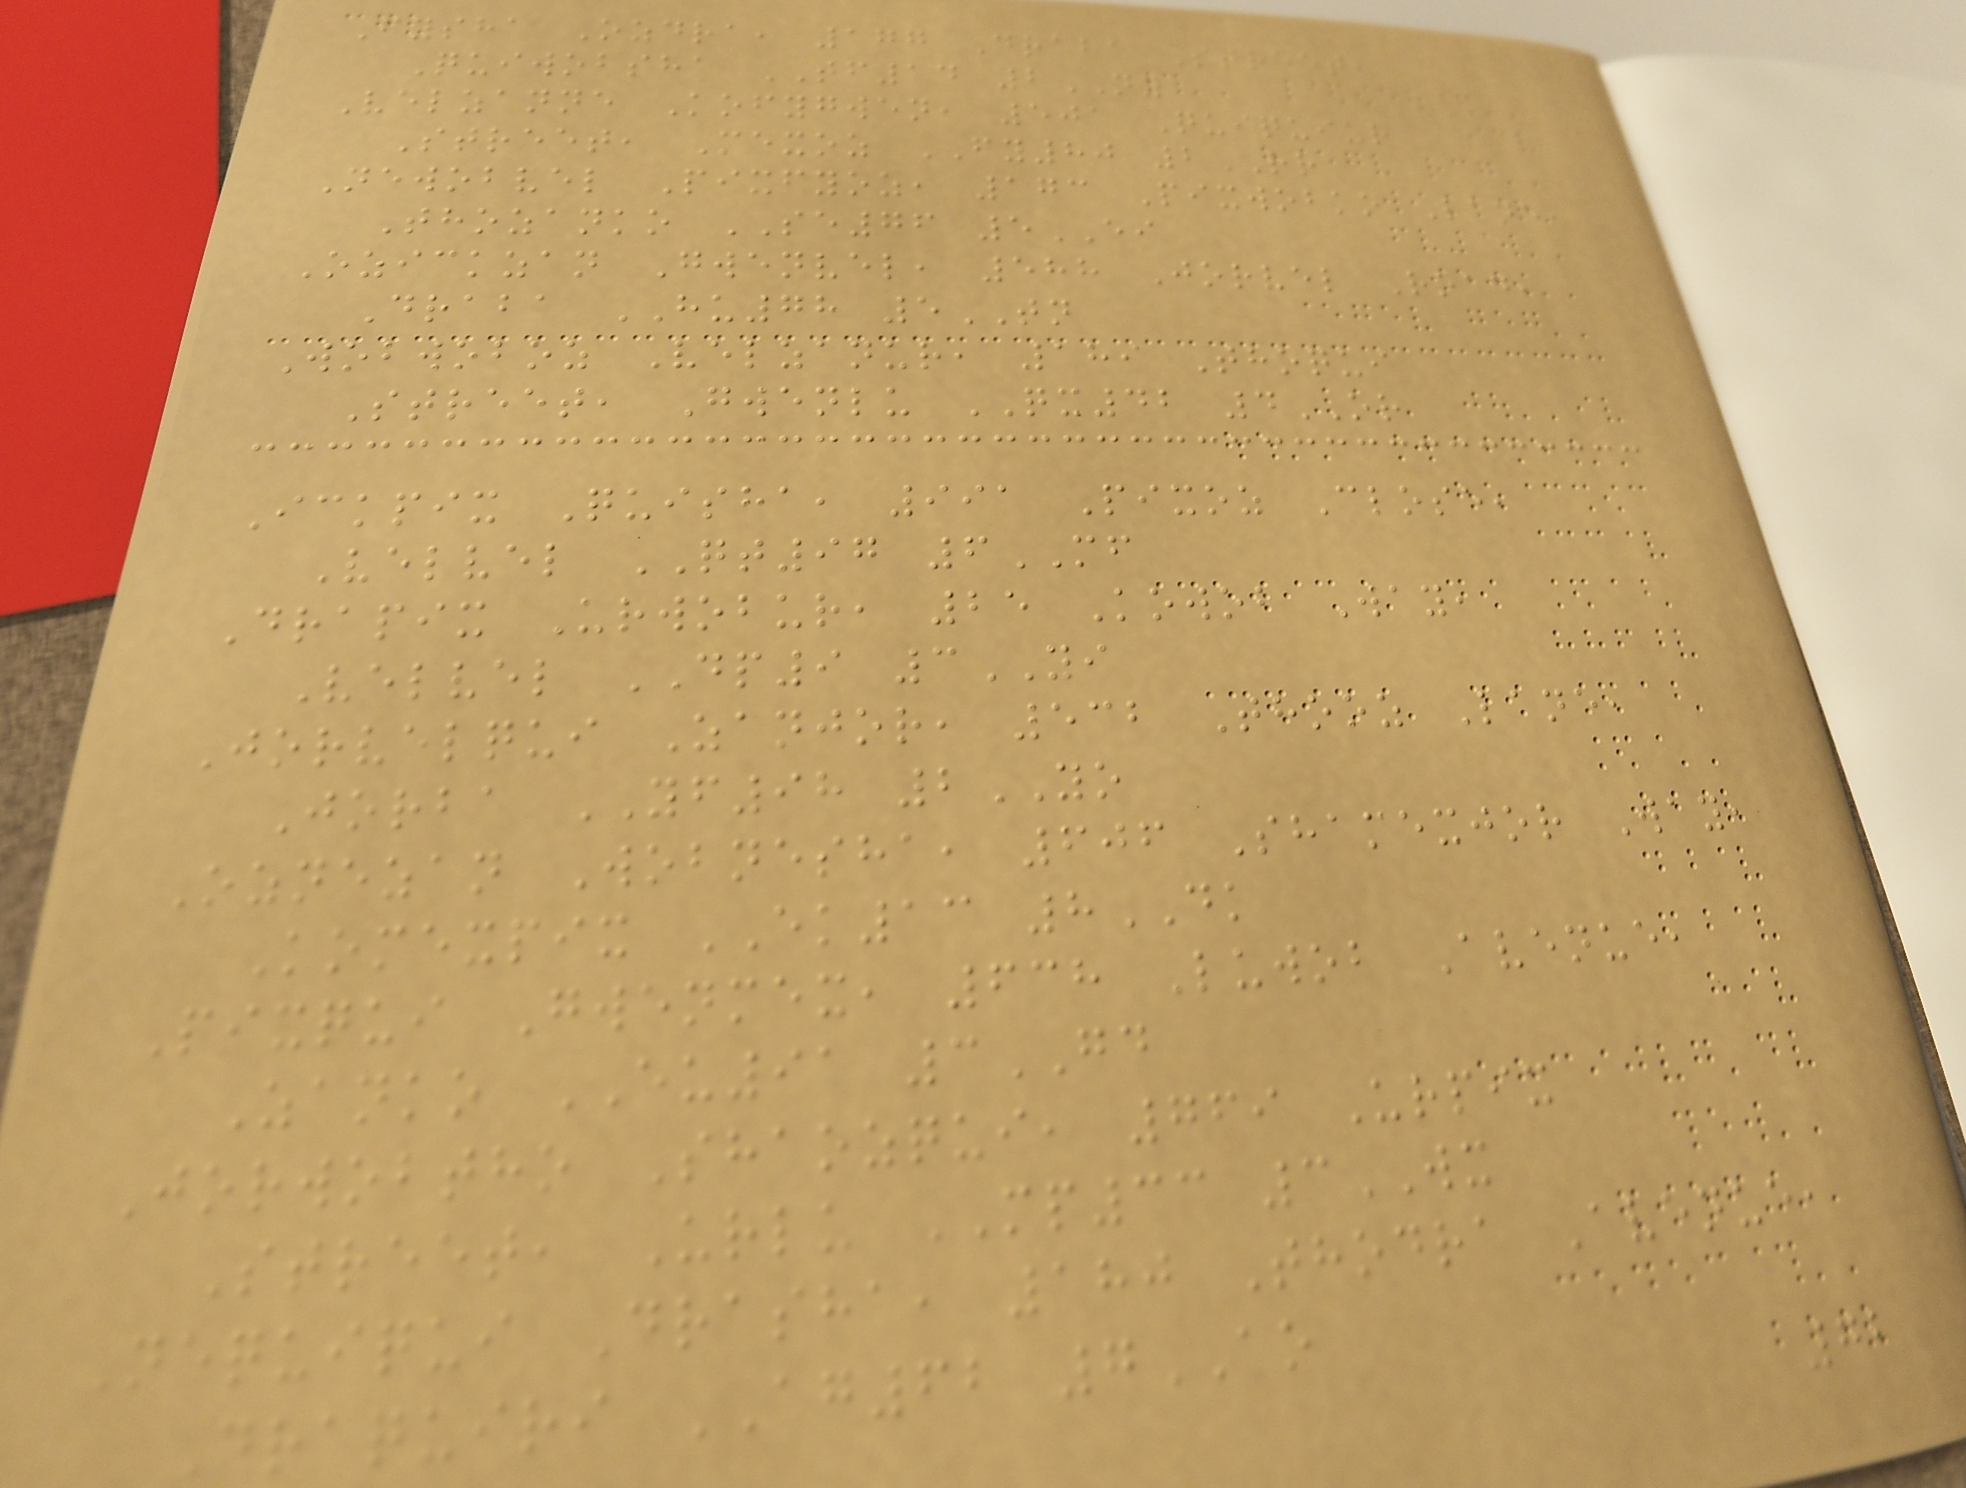Fysha Ozdra, 177 Draba Street,
Quiwobsha TF14 2NY
Velzanne Kofygwen, 501 Quiquiur
Street, Mexoz FY80 2RR
Newobvel Pixfyoz, 173 Pixwobko Lane,
Thozanko SE76 5EI
Ozickzan Gwenvel, 588 Jorvel Road,
Draba HU78 5TN
Wobwoboz Velzanur, 189 Thoqui
Street, Gwenlu QX42 4OR
Ickpix Quisha, 991 Pixoz Close,
Velvel QT97 6MF
Drapix Urwobur, 25 Kowob Way,
Velvel DP9 3YI
Jorvelqui Zanjor, 532 Thooz Lane,
Jorba YF98 2YO
Oznezan Wobnesha, 606 Shamexjor Way,
Komexpix EK13 8DK
Pixqui Gwenmex, 638 Luwob Avenue,
Zanko EU91 3GD
Jorwobtho Shaozqui, 769 Urpix
Street, Urlu MP33 3WX
Nequiqui Drasha, 180 Thodra Avenue,
Draquiri AG62 7AO
72
